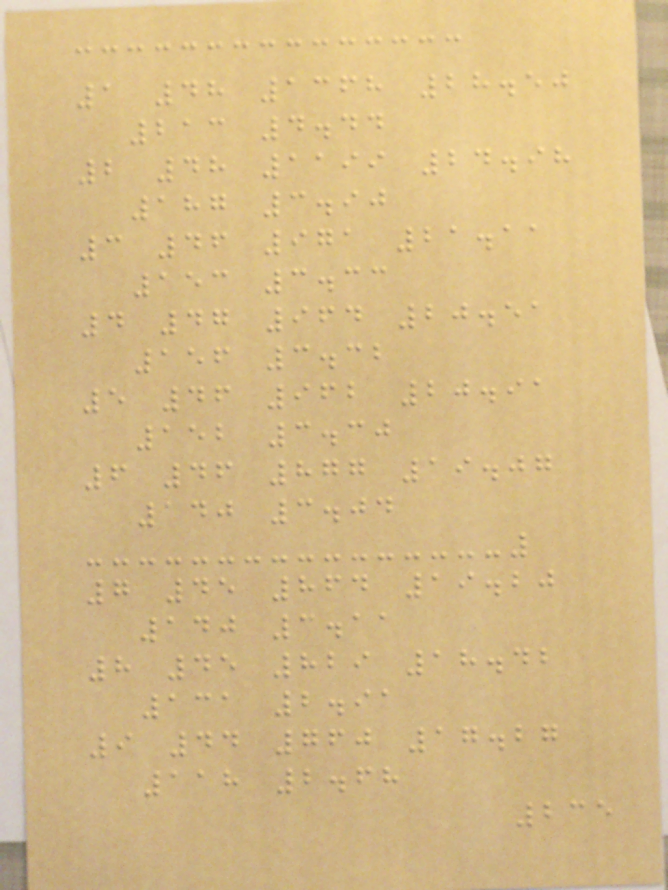1 48 1368 28.50
213 4.44
2 48 1199 24.98
187 3.90
3 46 971 21.11
153 3.33
4 47 964 20.51
156 3.32
5 46 962 20.91
152 3.30
6 46 877 19.07
140 3.04
7 45 864 19.20
140 3.11
8 45 829 18.42
131 2.91
9 44 760 17.27
118 2.68
235
